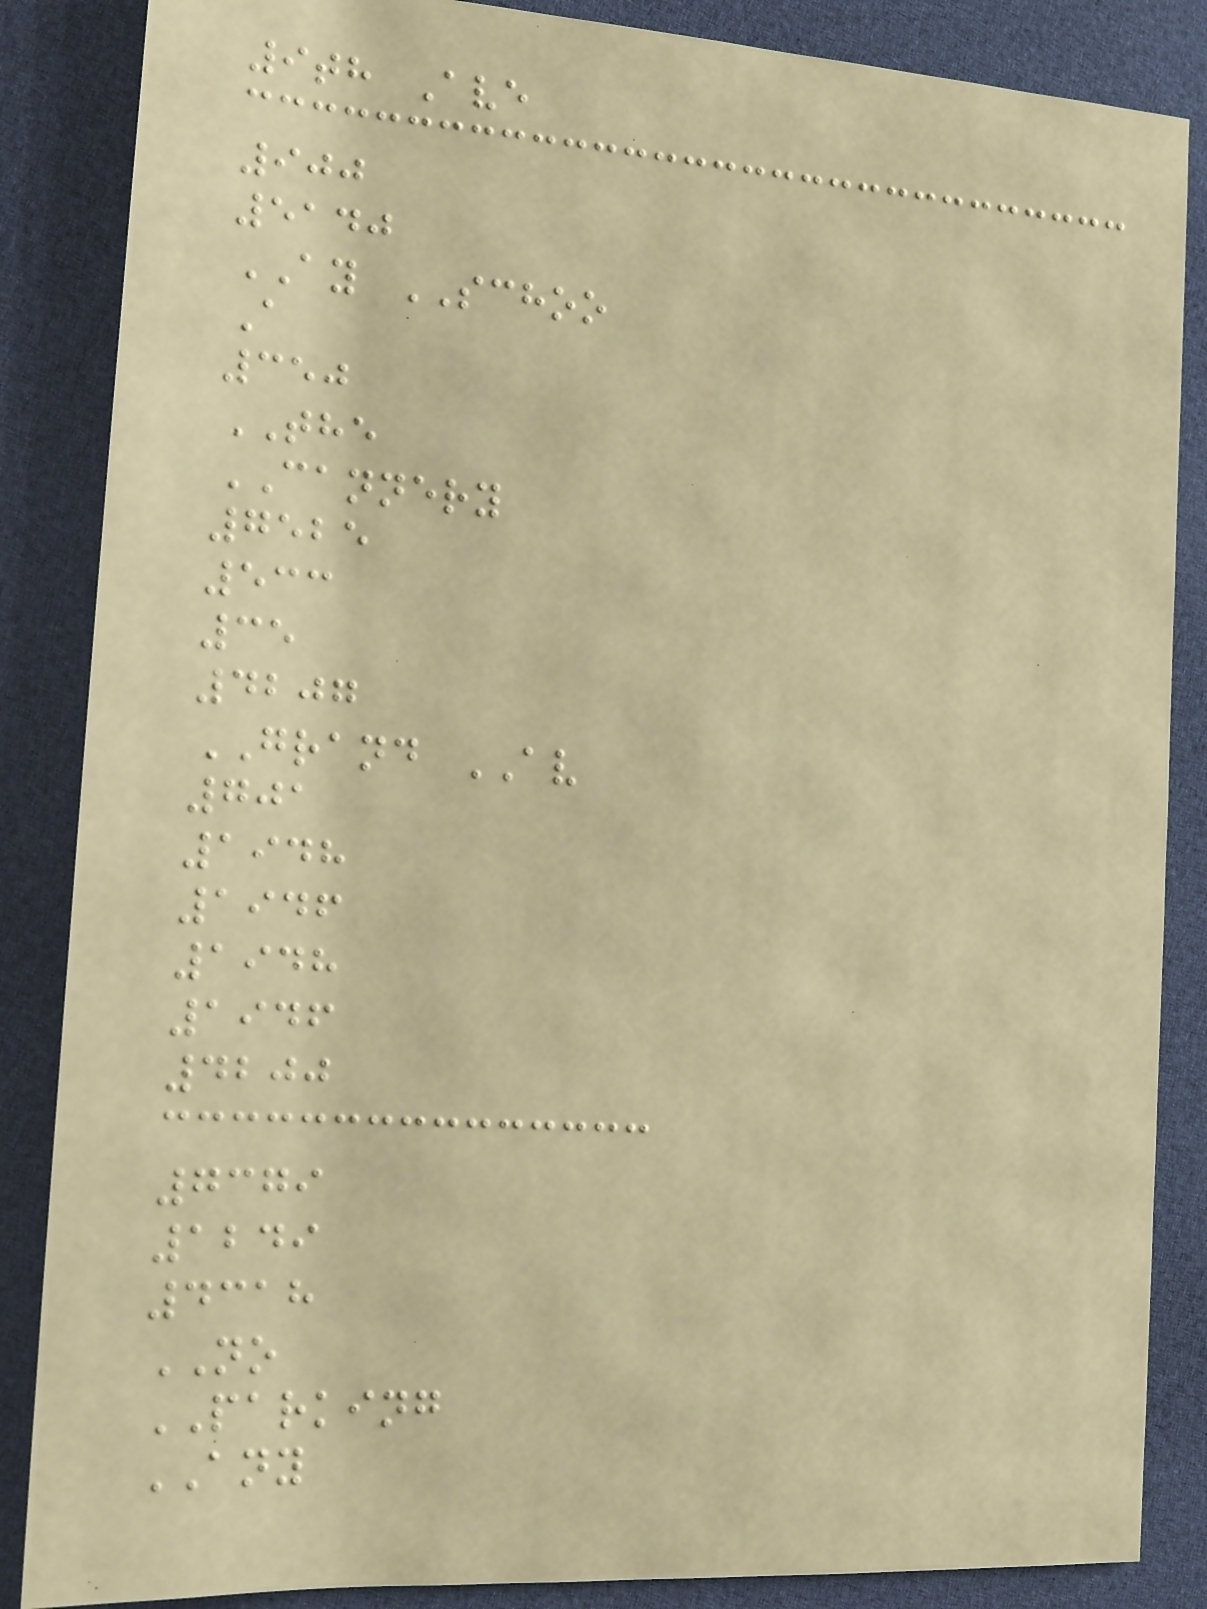9th Ave
900
5140
AY SCHOO
A
350
THE
CANNERY
7525
533
35
4207
GRAND AV
701
1948
1946
1948
1946
4200
7379
1249
4318
NO
PARKING
ANY
